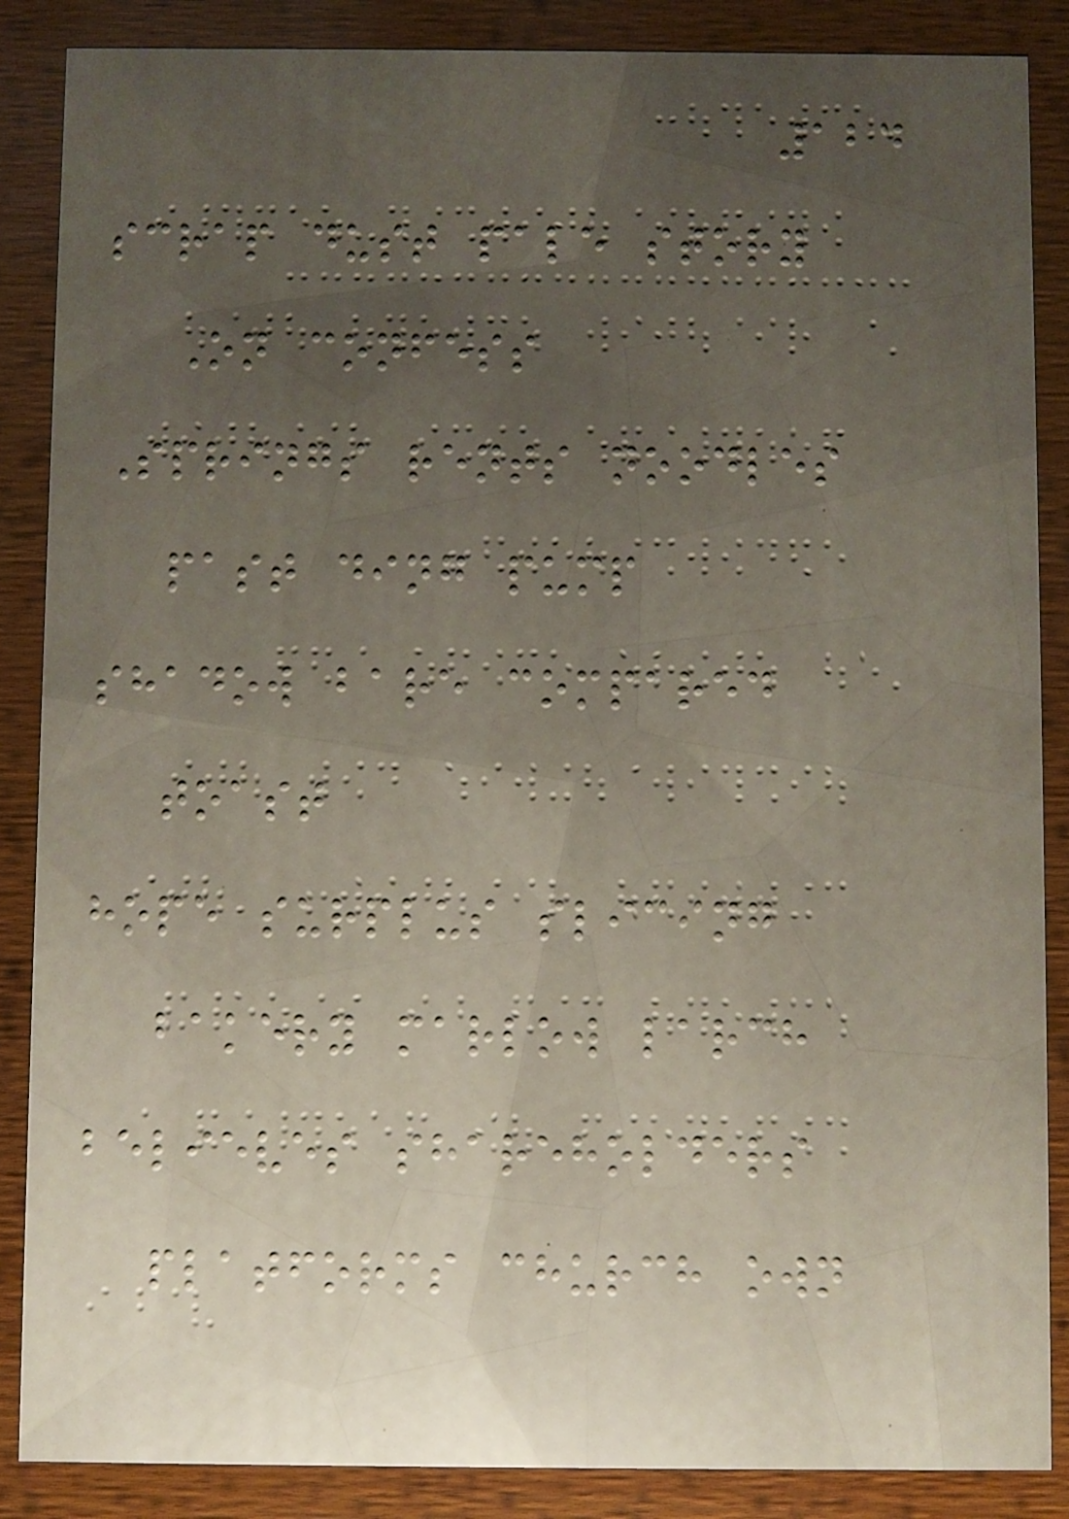124
scrap dust pale story
On confess
Springs rents noodles
past ding pump
shadow bare compared
toast
hope surplus slicing
bakery marlow larch
believes shareholders
platforms church own
